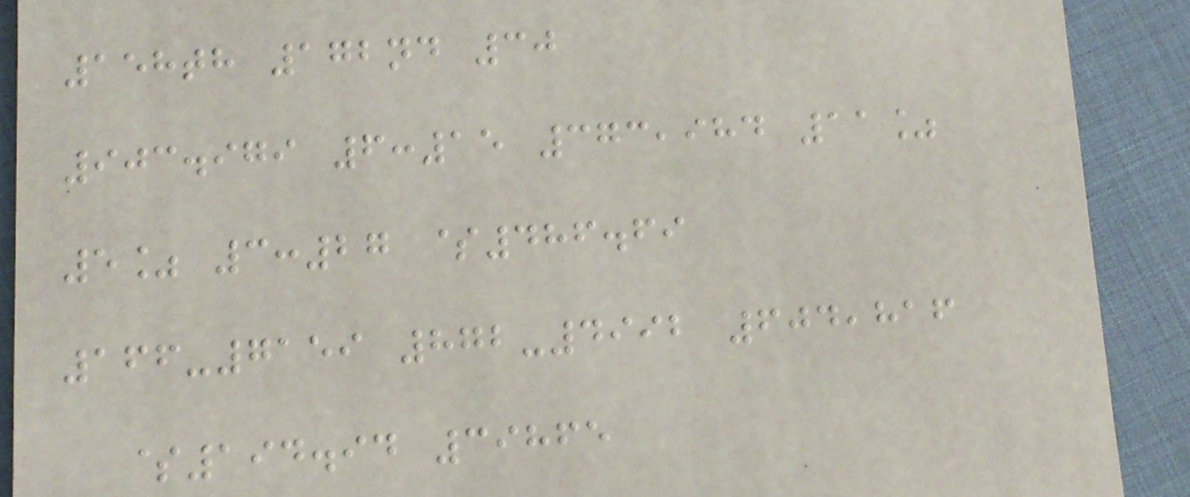158th 172nd 30
903.979 6:15 373,984 11%
5% 3:27 $486.69
166-7159 872-4992 604,816
$194.94 39865
